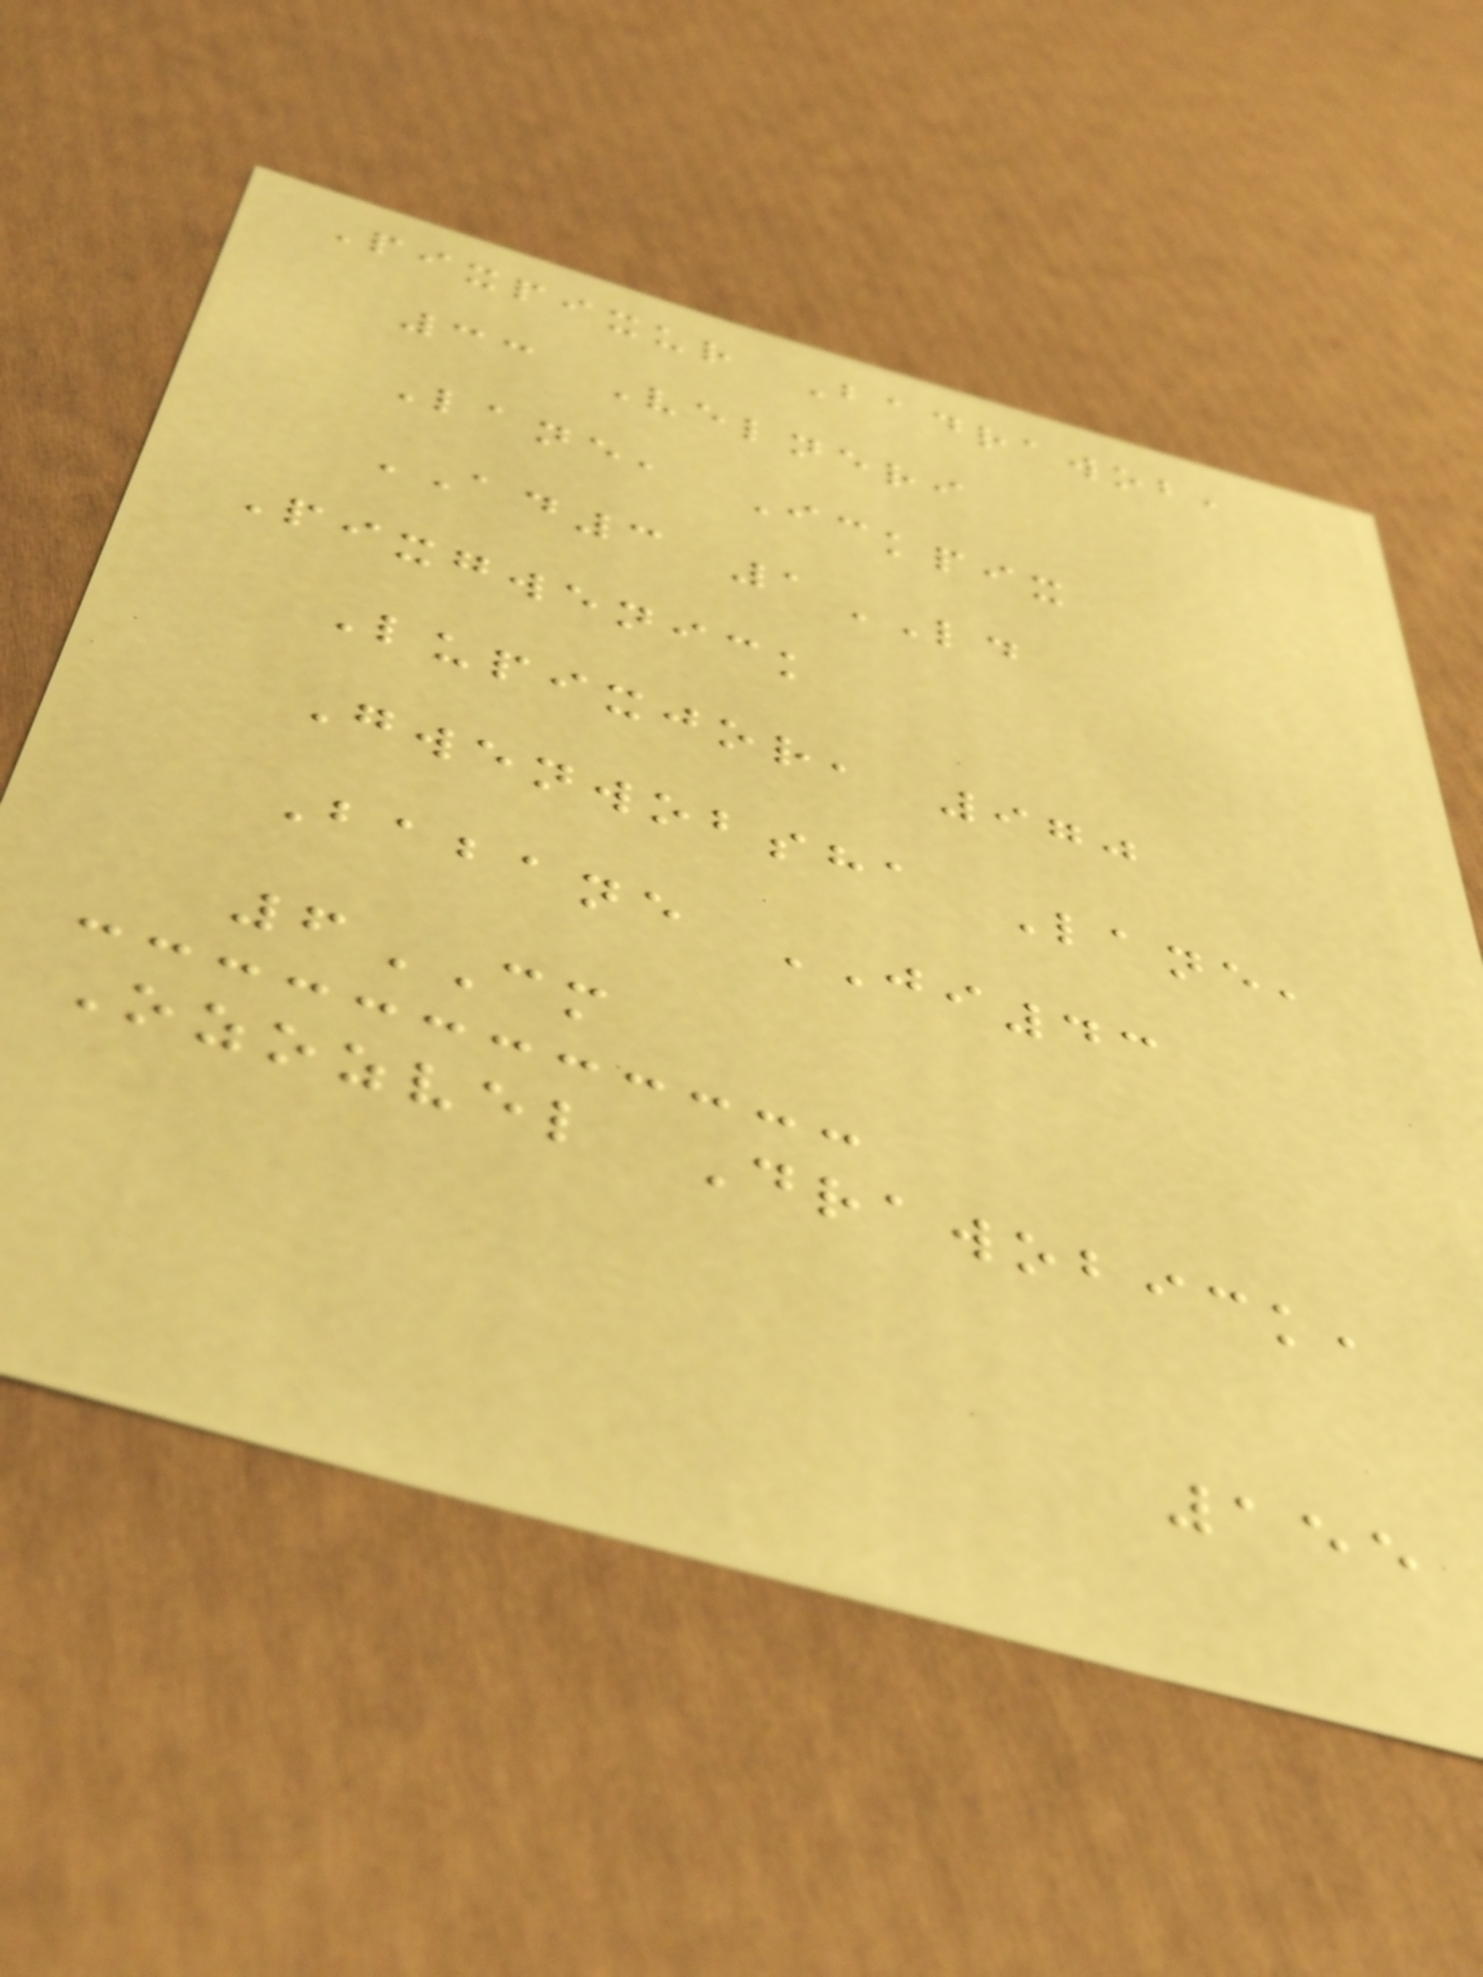Pixpixur Badrawob,
33 Velneri
Lane, Ickpix
AD3 1LD
Pixgwenick
Lupixjor, 970
Gwenwobsha Lane,
Babane JI43
6CM
Ozozvel Drawobick,
155
